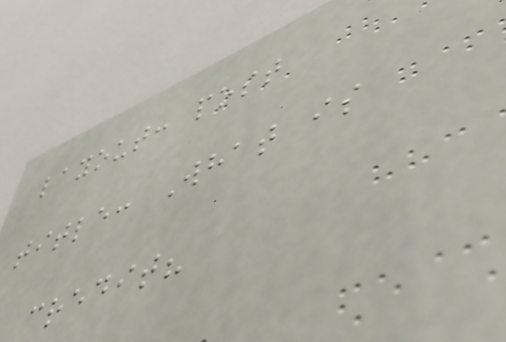layout: post
title: What is
credit?
